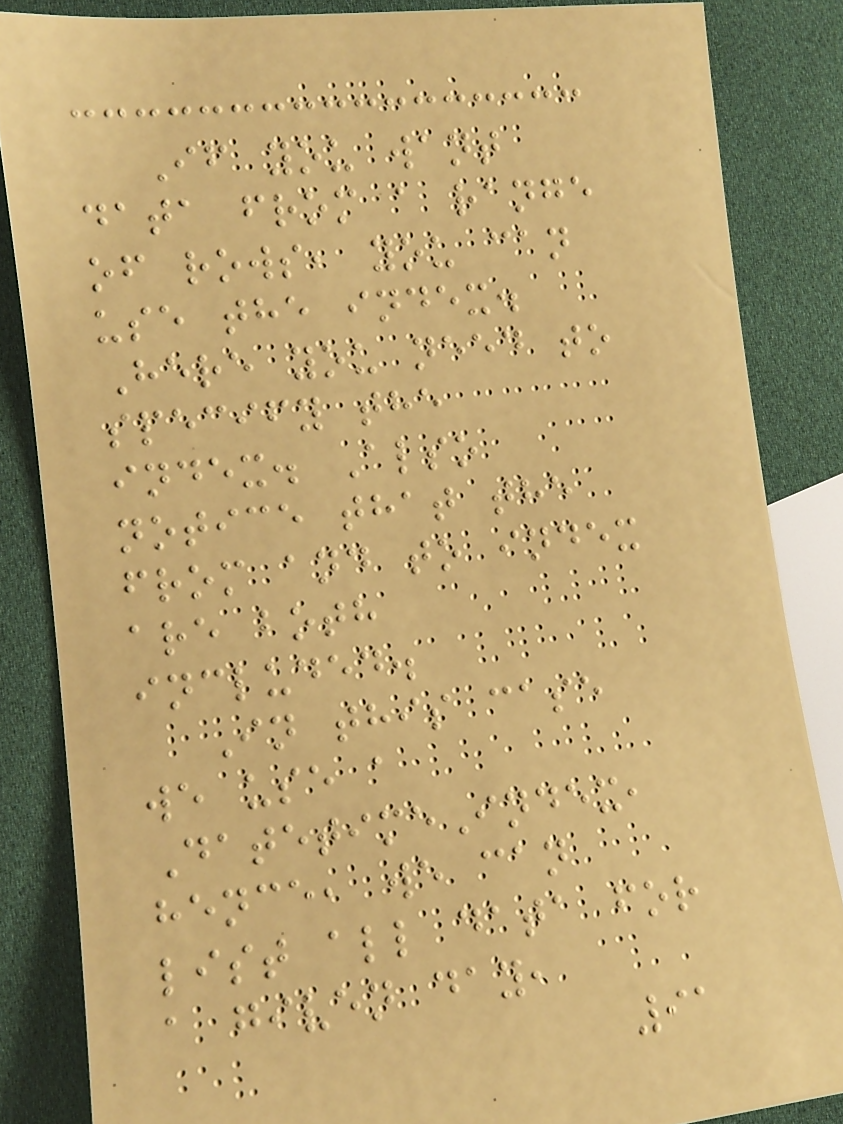If you want
data from a range
of rows, you can
use the index.
Here you need to
specify the
index. Also
notice that the
from and to index
are both
included.
In this case
we use a
DatetimeIndex,
hence, we can
list all data for
a given day,
91
